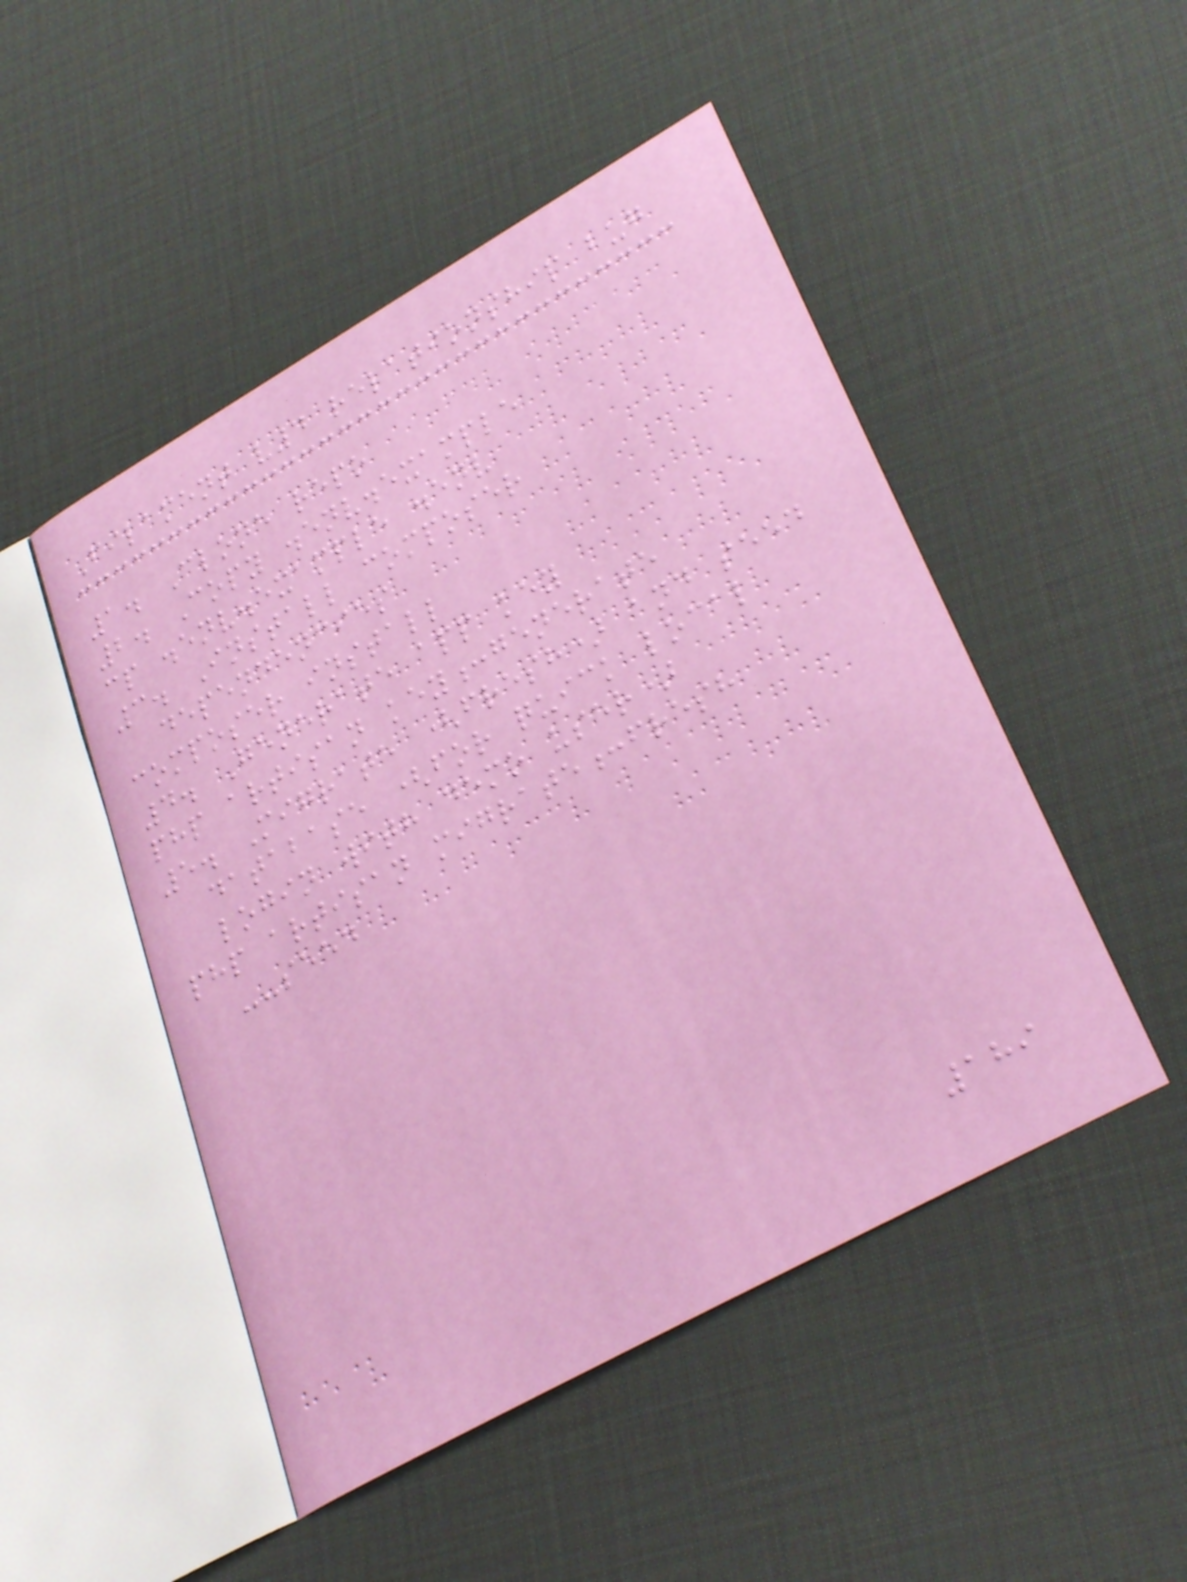Filament v4 relationship bug
1. Clone repo
2. Copy .env.example
cp .env.example .env
3. Install composer
dependencies
composer install
4. Generate app key
php artisan key:generate
5. Migrate (fresh) and seed
database (for quick local
login with demo user)
php artisan migrate:fresh
--seed
189
